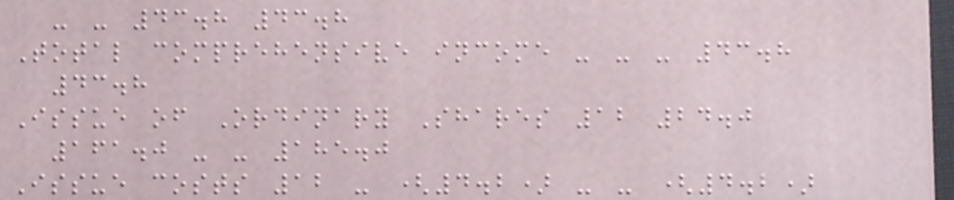- - 43.8 43.8
Total comprehensive income - - - 43.8
43.8
Issue of Ordinary Shares 12 24.0
161.0 - - 185.0
Issue costs 12 - (4.2) - - (4.2)
